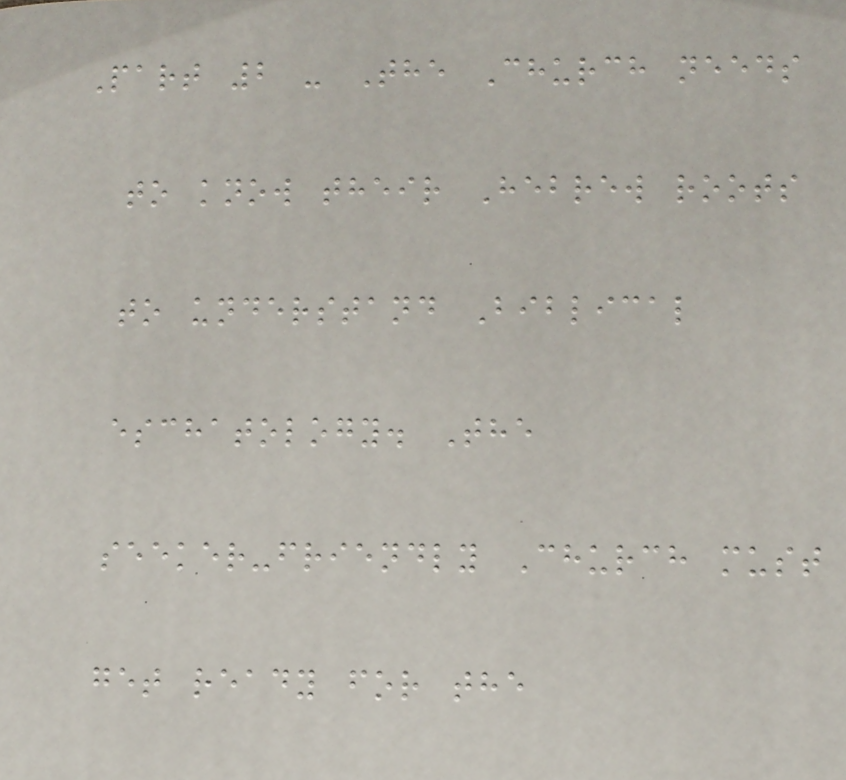Part 2 - The Church needs
to know their Hebrew roots
to understand Biblical
eschatology. The
seeker-friendly Church must
get ready for the
